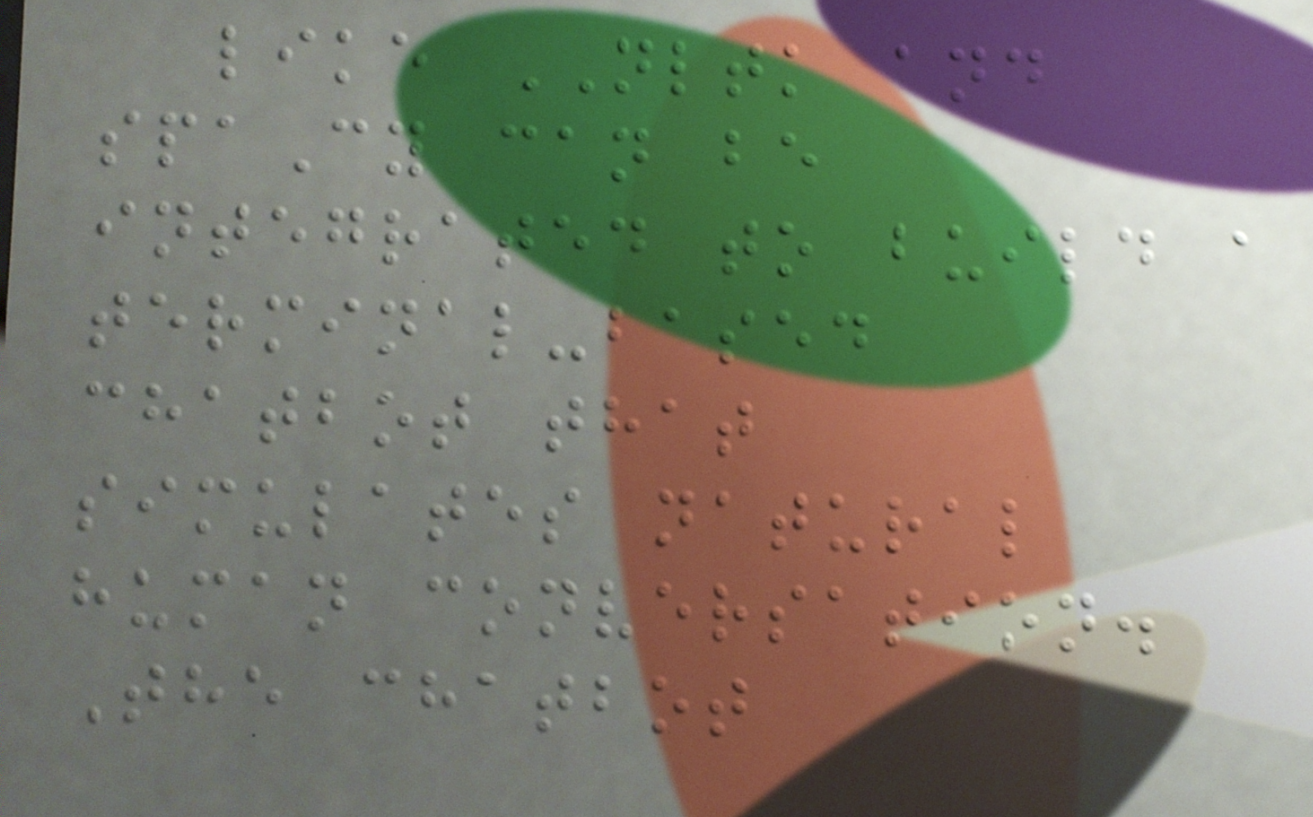like NLTK and
spaCy can be
integrated to build a
terminal-based
chatbot that
simulates natural
human conversation.
The chatbot
